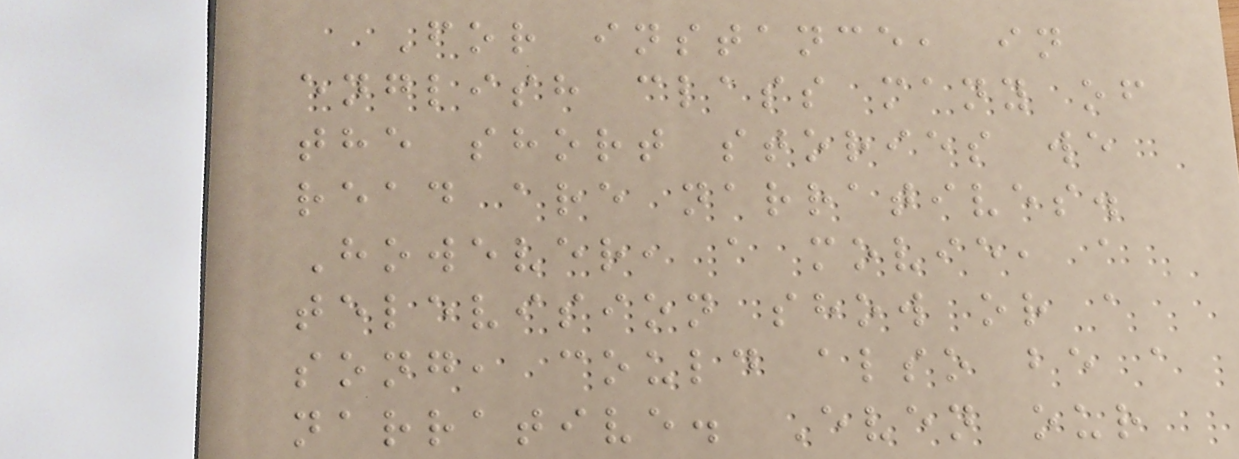For instance, in
english class many of
the short stories we
read are narratives.
However, a movie, a
television show or a
song, could also be a
narrative. Even our
